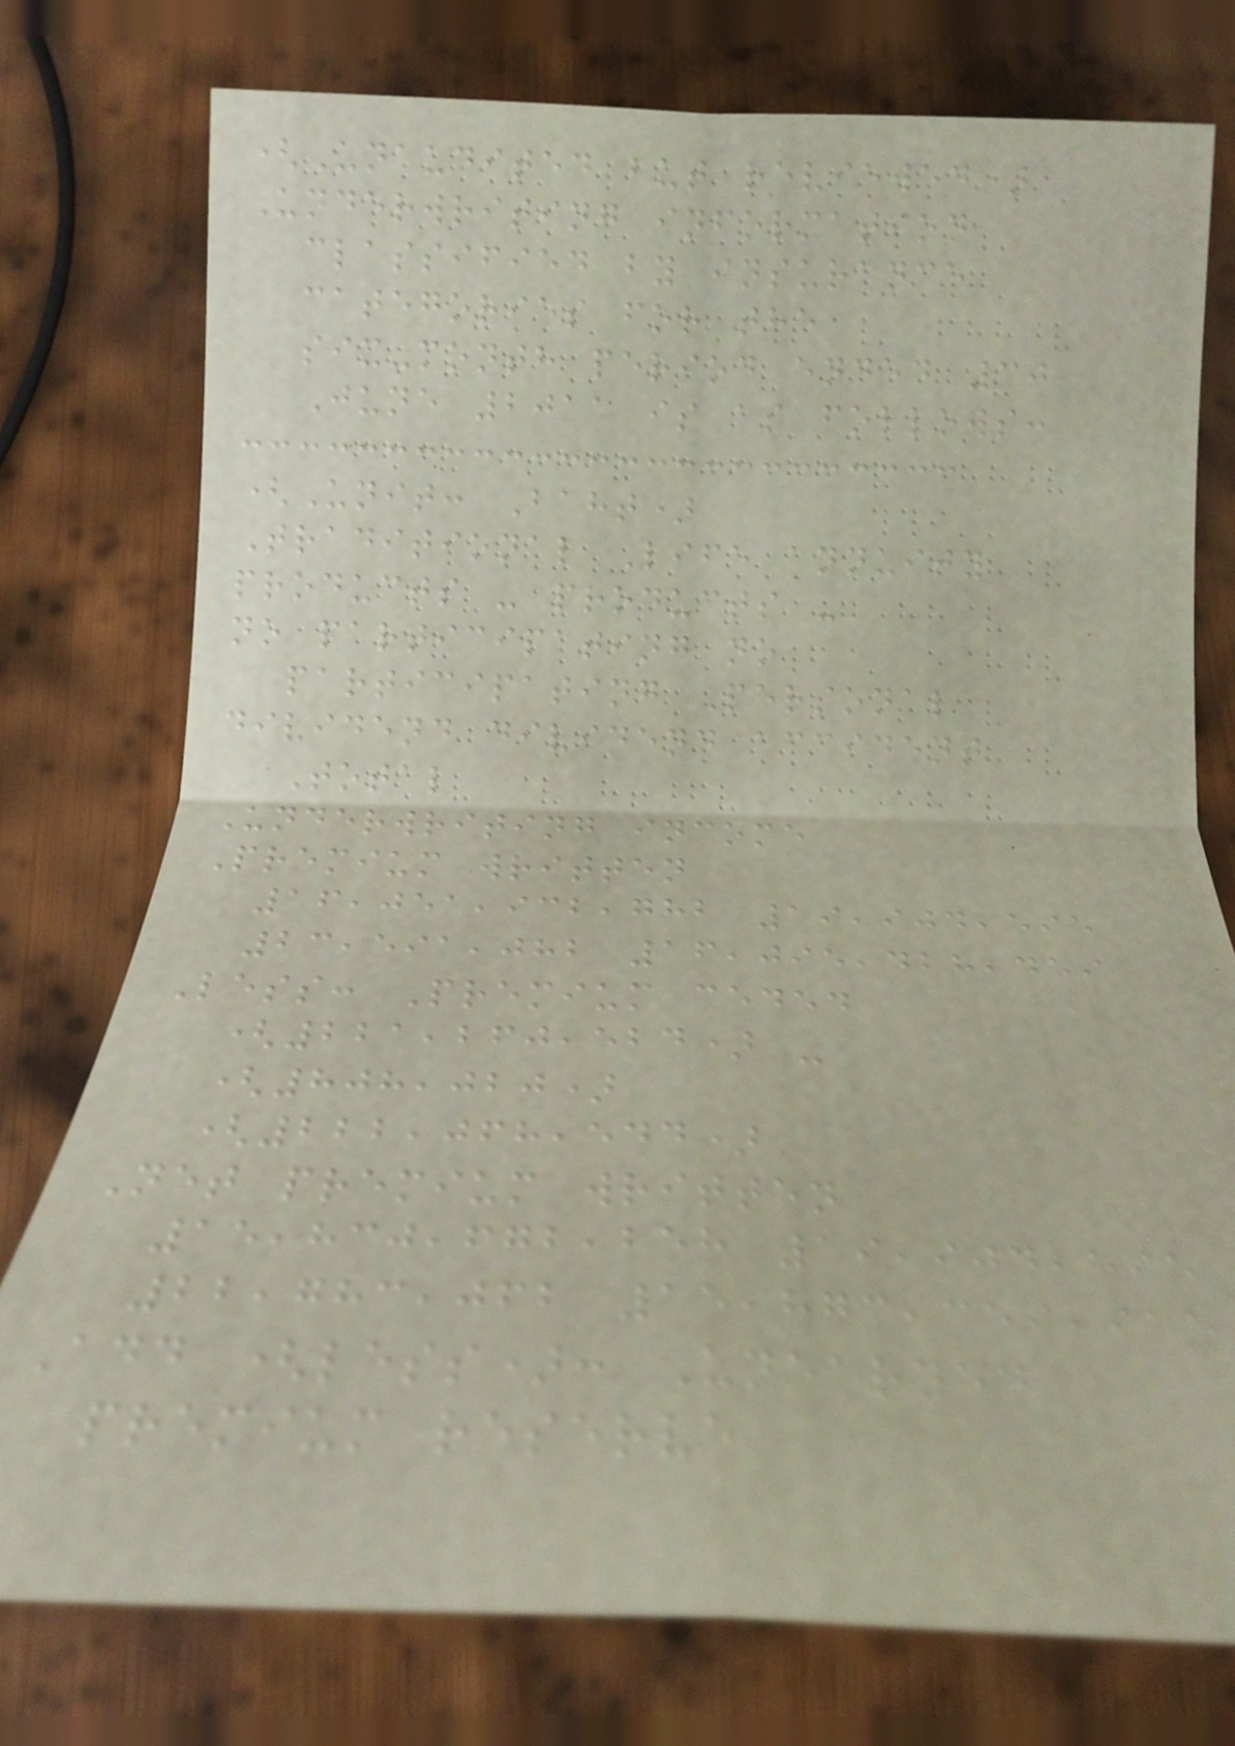(Unaudited but reviewed)
Underwriting information
classified by insurance
categories for the
six-month period ended 30
June 2011 is as follows:
(Unit: Baht)
Traditional Life annuity
products - products -
no participating no
participating Personal
dividend dividend accident
Total
Underwriting income
Premium written
16,051,932,782 19,904,595
23,591,082 16,095,428,459
Less: Premium ceded
(221,260,524) -
(808,020)
(222,068,544)
Net premium written
15,830,672,258 19,904,595
22,783,062 15,873,359,915
Add (less): Unearned
premium reserve
